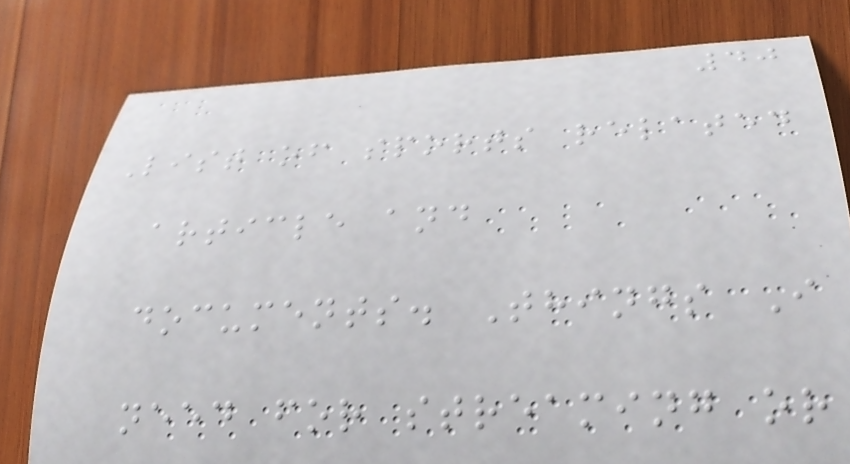40
List of sports related
article and
documents. Things I
need for streaming or
